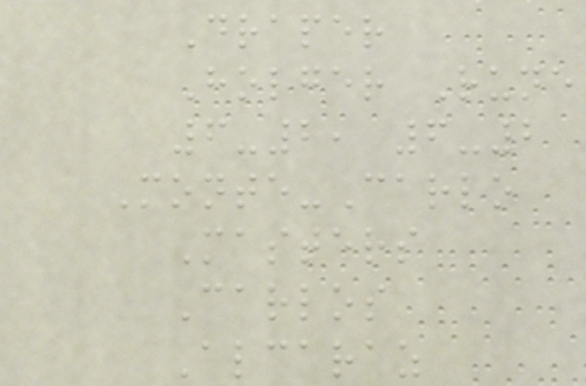Draper
Holger Rune
6-2, 6-2
Monte-Carlo
Masters
Carlos
Alcaraz
